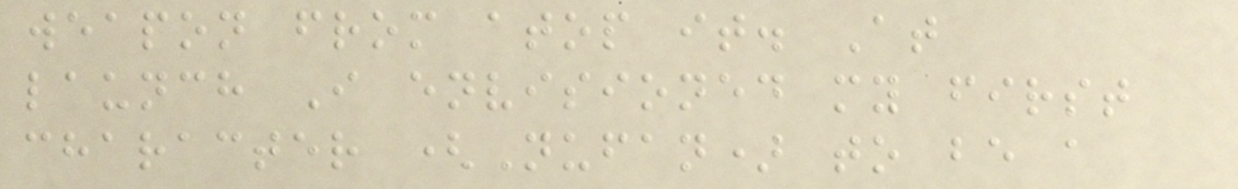weapon from atop it. At
launch I envisioned my first
character (Nufan) to be a
